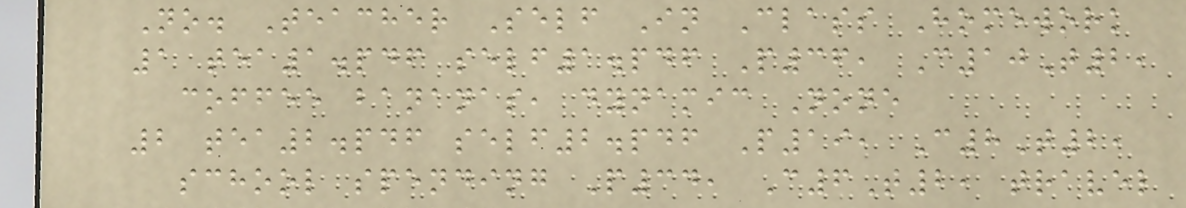No. Teacher Self In Class Homework
1 tea1.pdf self1.pdf P36, C10T2,
coffee bananas, dynamic None
2 tea2.pdf self2.pdf P19, C8T2,
school spending P34, C6T2, travel
